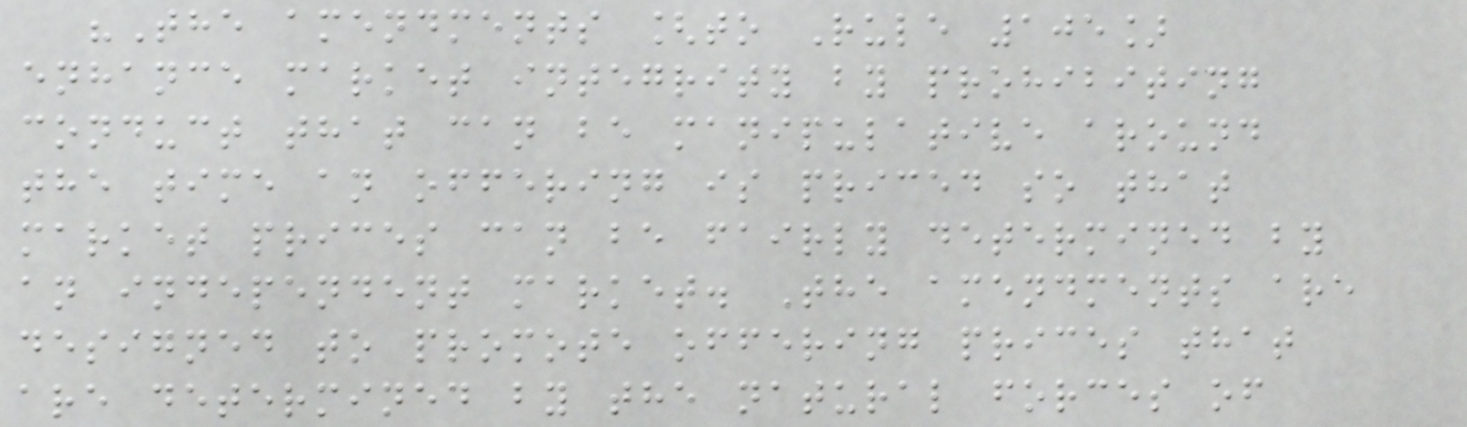"The amendments [to Rule 105]
enhance market integrity by prohibiting
conduct that can be manipulative around
the time an offering is priced so that
market prices can be fairly determined by
an independent market. The amendments are
designed to promote offering prices that
are determined by the natural forces of
